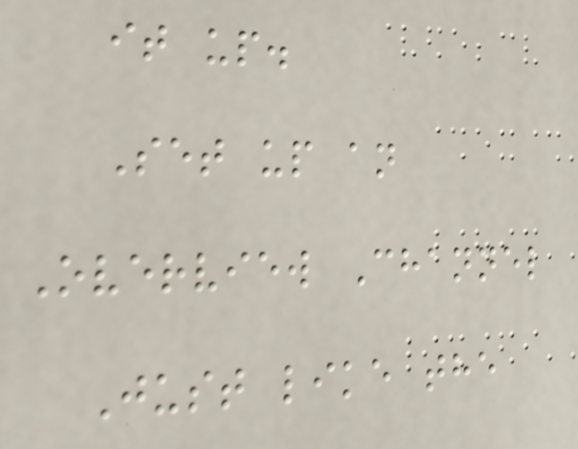it up.
Set up an
Overview Channel
Just like the
